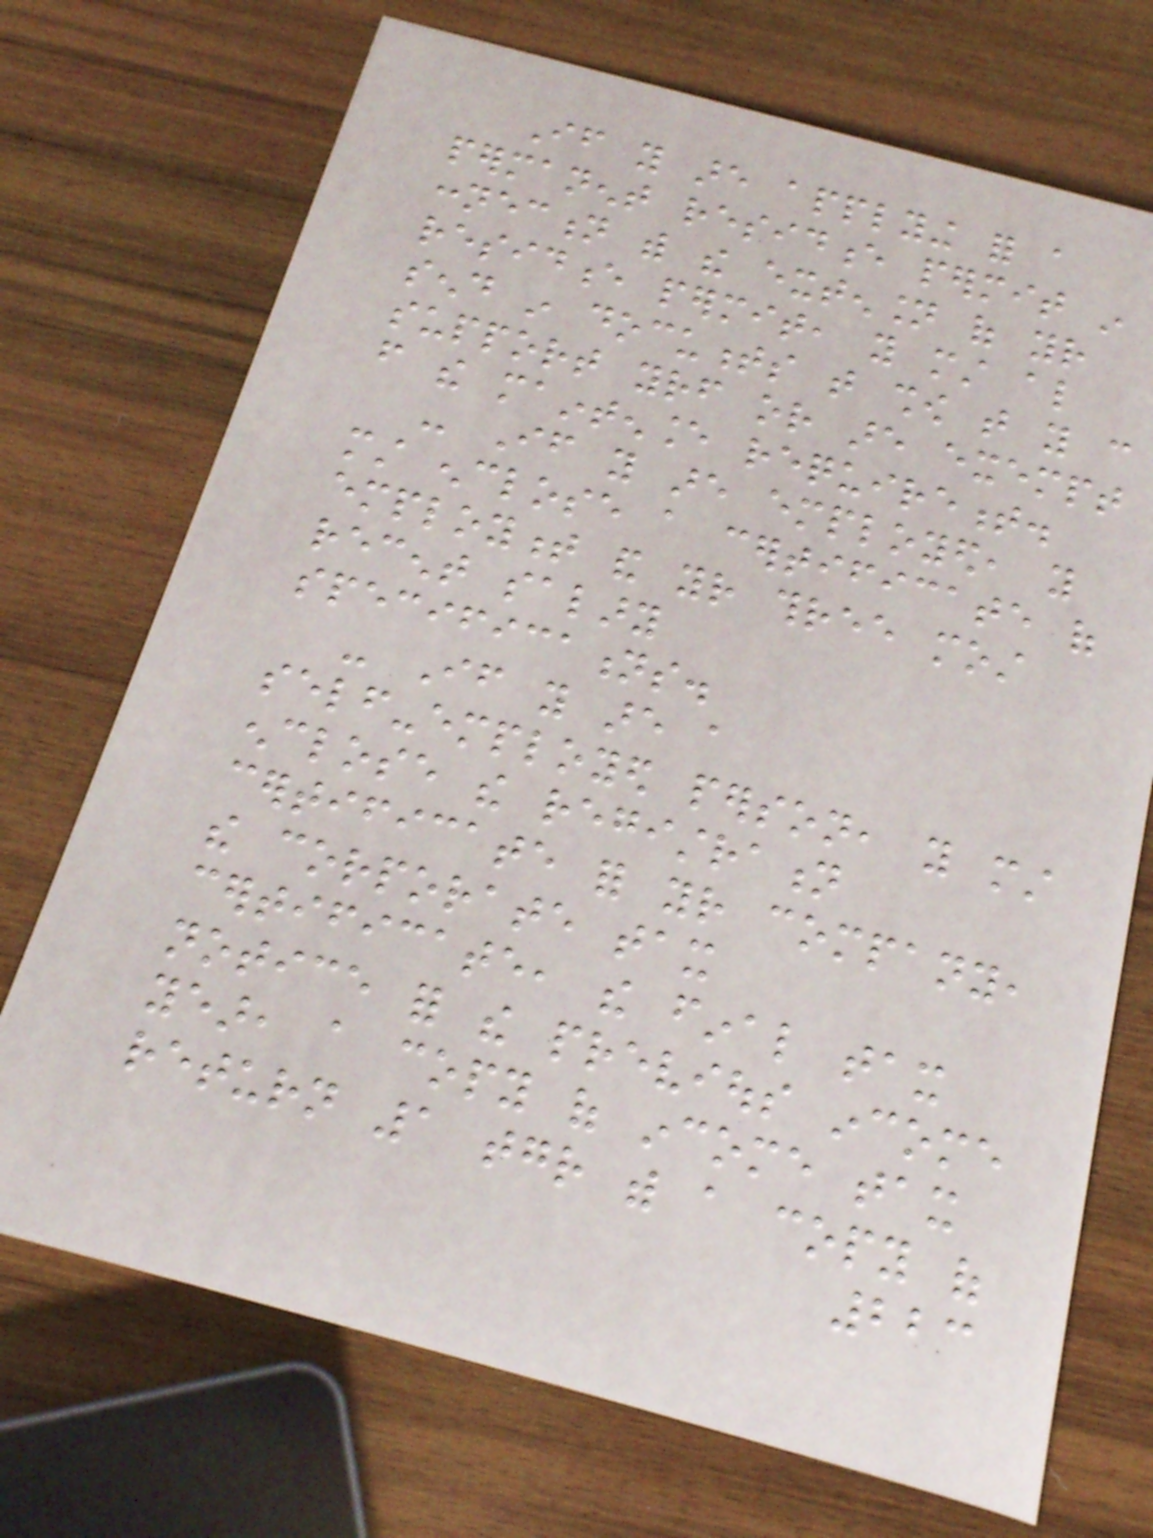If you are applying for a
permanent residence permit in
connection with the extension of your
residence permit, you must also
send in documents that show that you can
support yourself or are exempt
from the maintenance requirement.
- If you are employed, you
must enclose a certificate of
employment and your three most
recent salary
specifications.
- If you are a
self-employed person, you must
enclose the registration
certificate for your company,
the corporate tax
certificate, the final tax
notice for the previous income
year, a copy of income tax
return 1 together with a copy of
223
